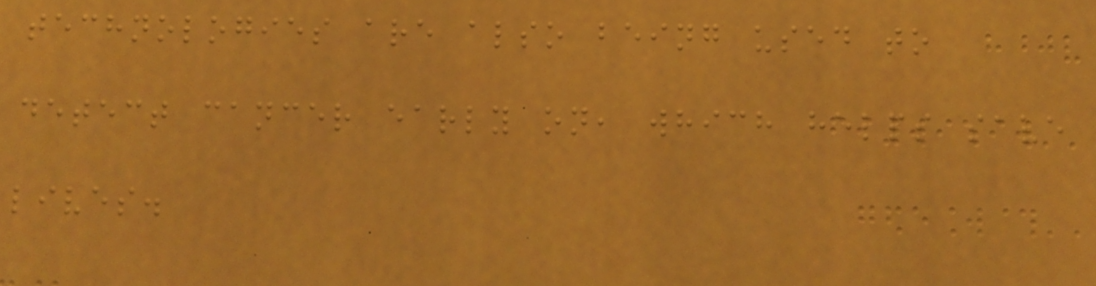technologies are also being used to
detect cancer early on, which helps save
lives.
